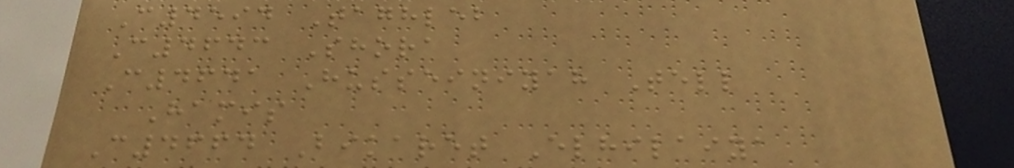C4594 Taghleb
C4643 Shora
C4641 Husseiniyah Tell
Hamis
C4664 Bikaret Elhilaiya
